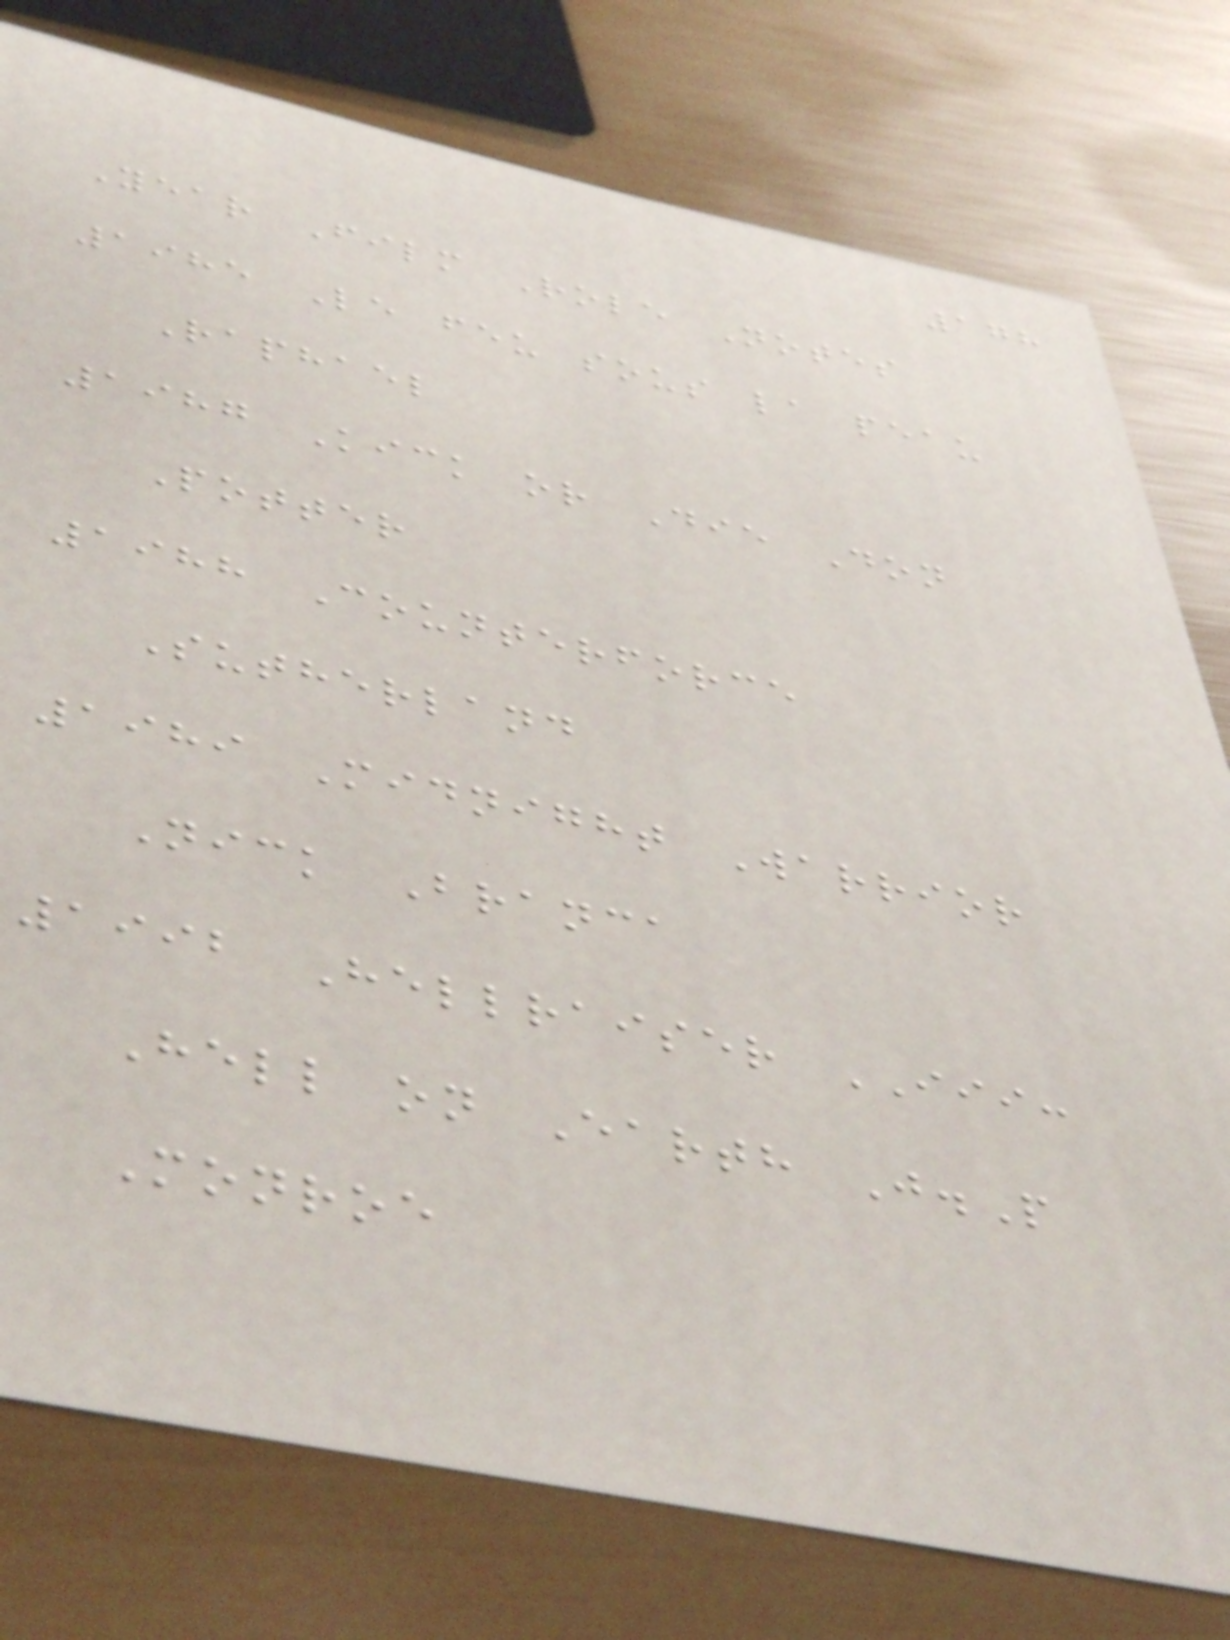178
Year Film Role Notes
1985 Le feu sous la peau
Raphael
1987 Kick or Die Don
Potter
1988 Counterforce
Sutherland
1989 Midnight Warrior
Nick Branca
1992 Hellraiser III:
Hell on Earth J.P
Monroe
